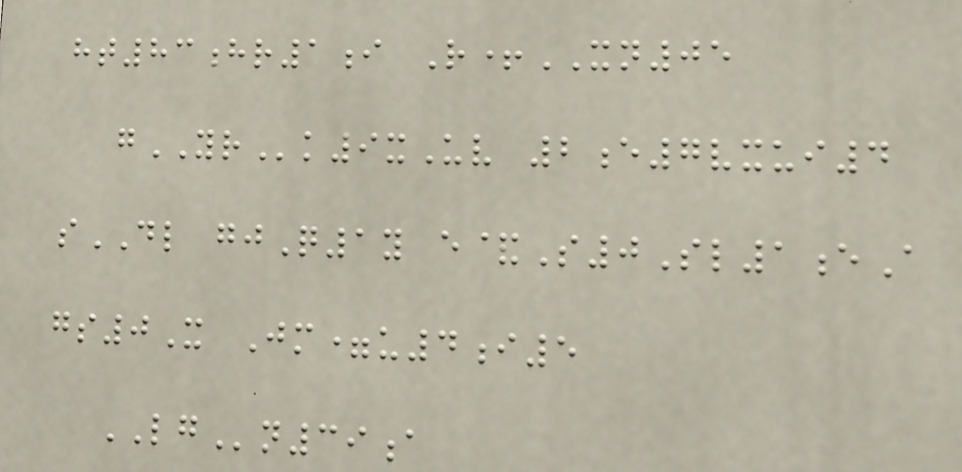ht83hr1i R+XN05
gYRk9xUv 2e7vxui4
sDL gjQ1y e&S0Sl1eA
gs0X Jm=u4i5
LGn39a
